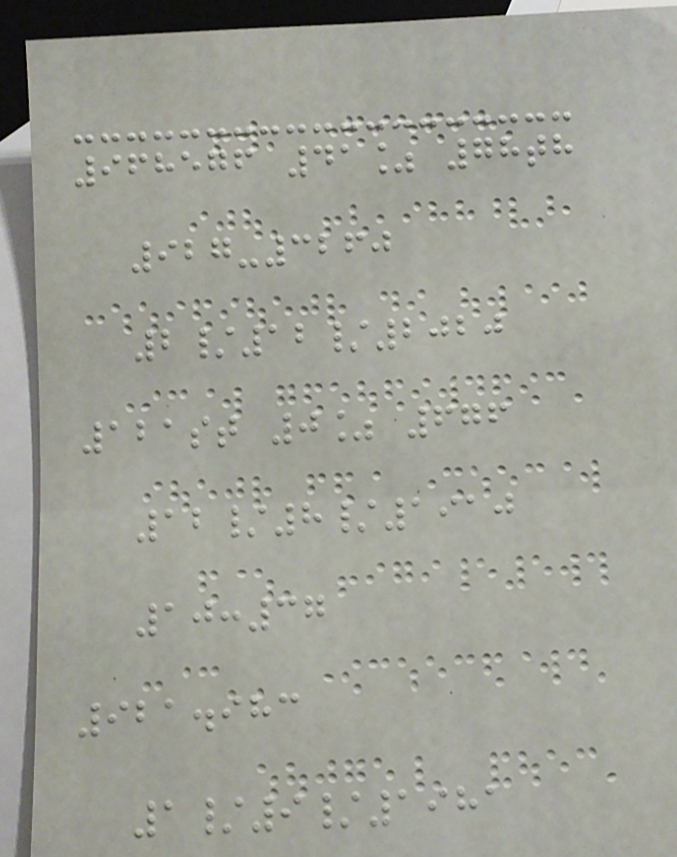968576 41% 78th
927-3260
2/12/2020
121st 0% 676
12/8/1910
10:37
921.983
1/9/1981
